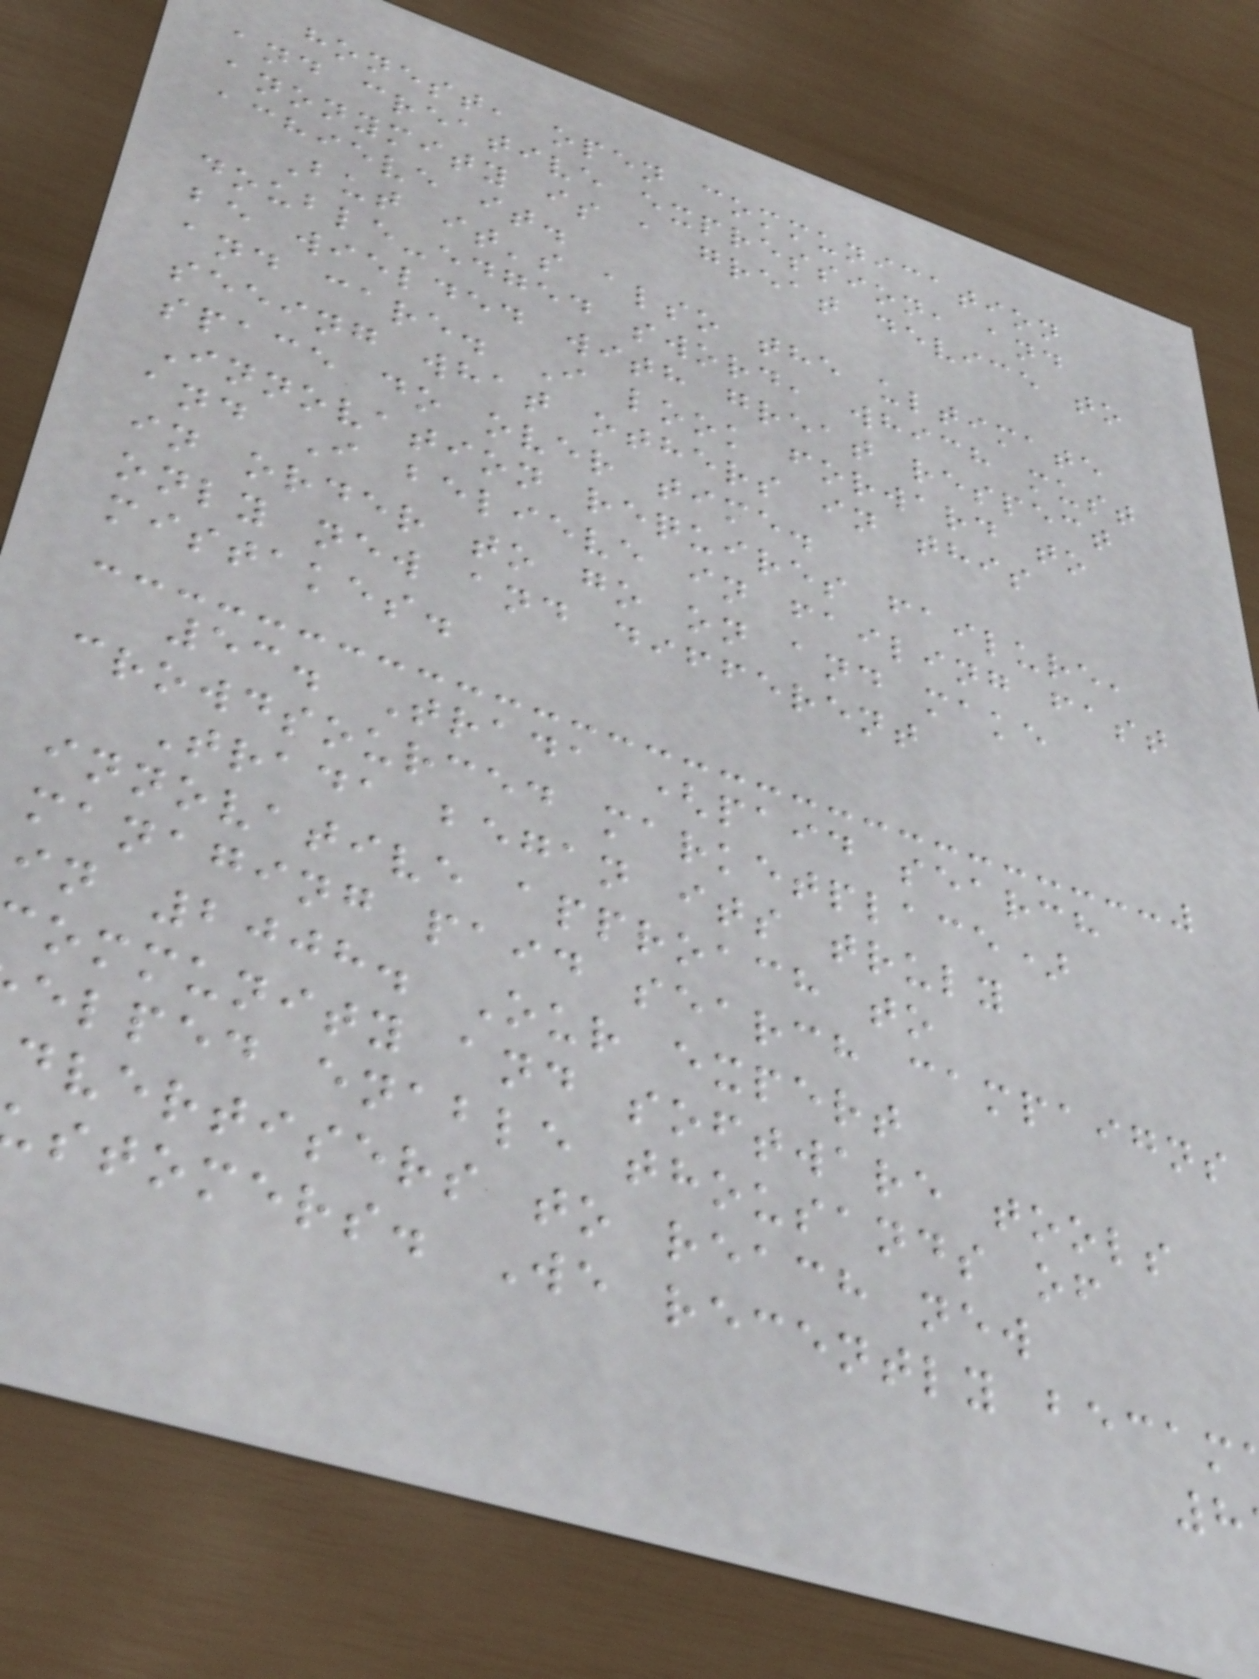honest, open communication
and creative expression, and
anonymity is a great device to
achieve it.
But it's also the ultimate
double-edged sword, which must
be wielded with great respect
and care. I look forward to
seeing what others in this
space do over time.
Innovation requires failure,
and I believe in failing fast
in order to go on and make
only new and different
mistakes.
53. Trada (paid search
crowdsourced marketplace)
Trada began its truly
innovative approach to
managing paid search campaigns
in 2008. Our expert
ommunity and software tools
elped enable thousands of
dvertisers to reach new
stomers. We recently becam
